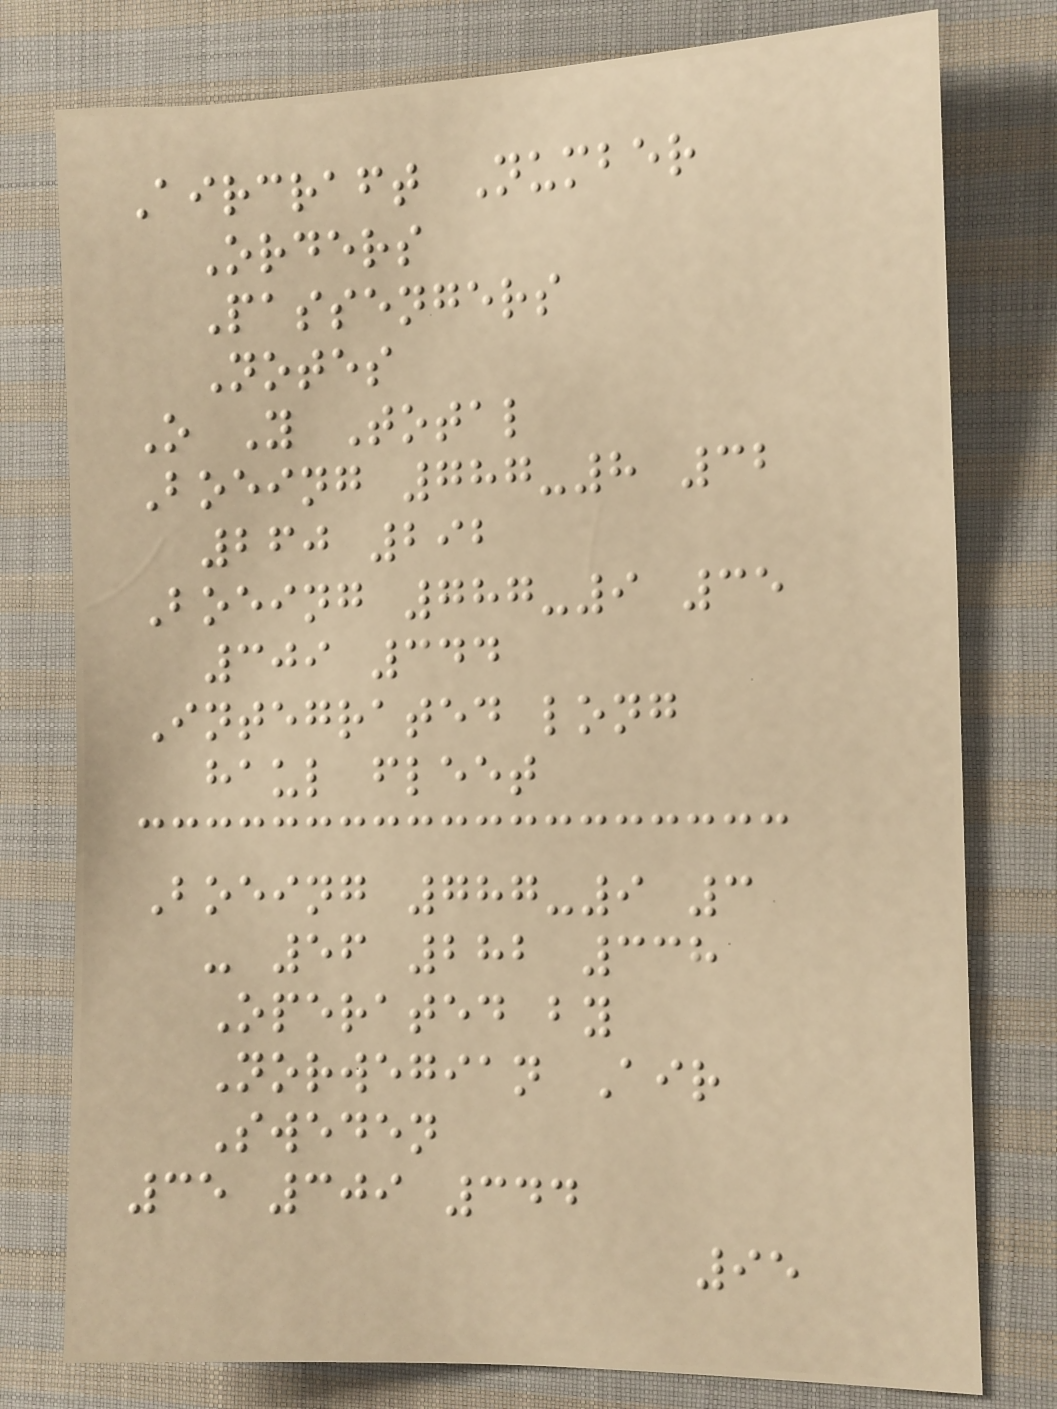Aircraft Number
Orders
Passengers
Notes
O Y Total
Boeing 787-8 32
260 292
Boeing 787-9 35
309 344
Integrated long
haul fleet
Boeing 787-9 3
- 56 282 338
Operated by
Norwegian Air
Sweden
35 309 344
95
